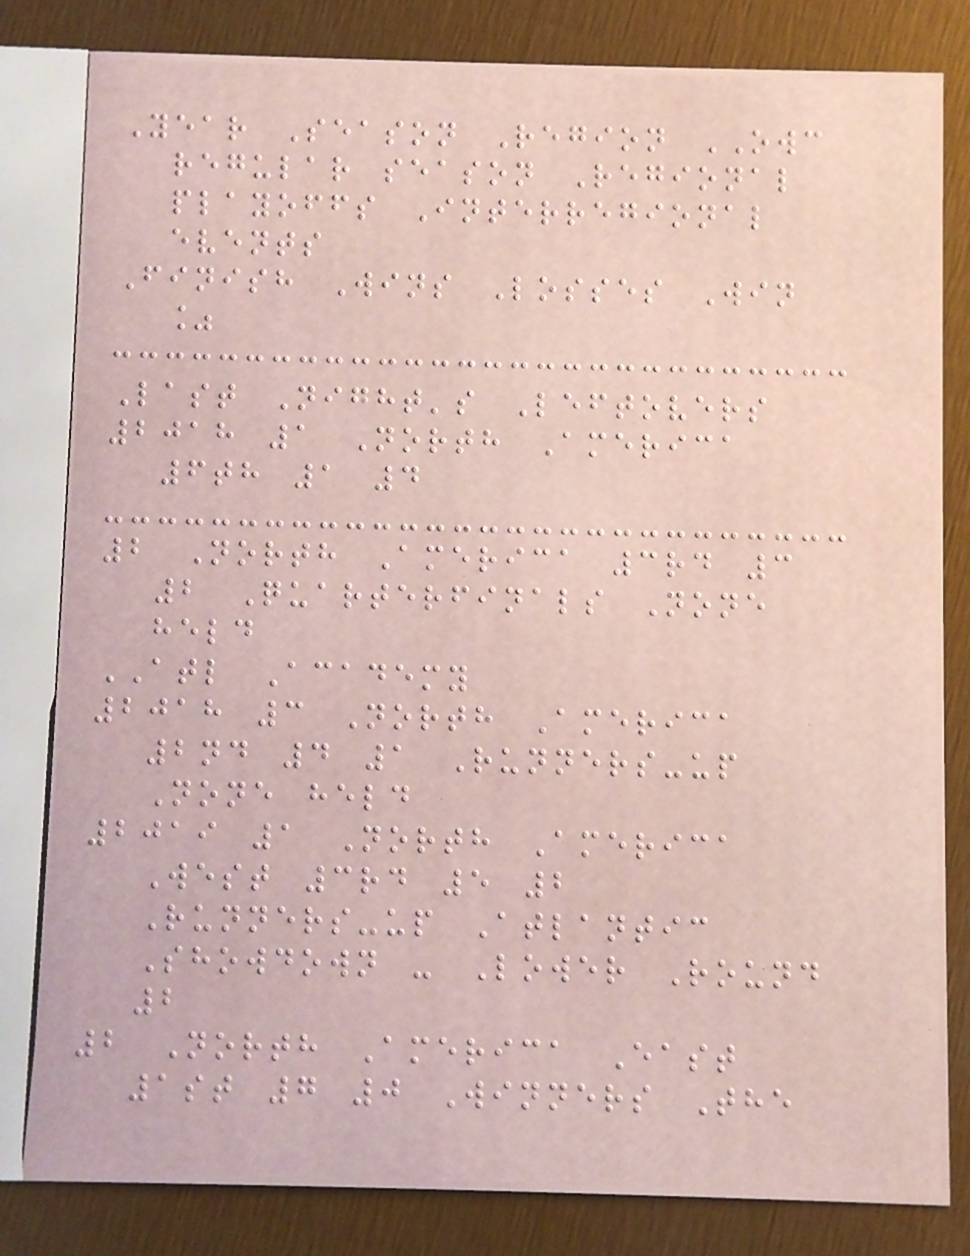Year Season Region OWC
regular season Regional
playoffs Interregional
events
Finish Wins Losses Win
%
Last Night's Leftovers
2018 1 North America
6th 1 4
2 North America 3rd 3
2 Quarterfinals None
held
ATL Academy
2018 3 North America
2nd 4 1 Runners-up
None held
2019 1 North America
West 3rd 5 2
Runners-up Atlantic
Showdown - Lower Round
2
2 North America East
1st 7 0 Winners The
